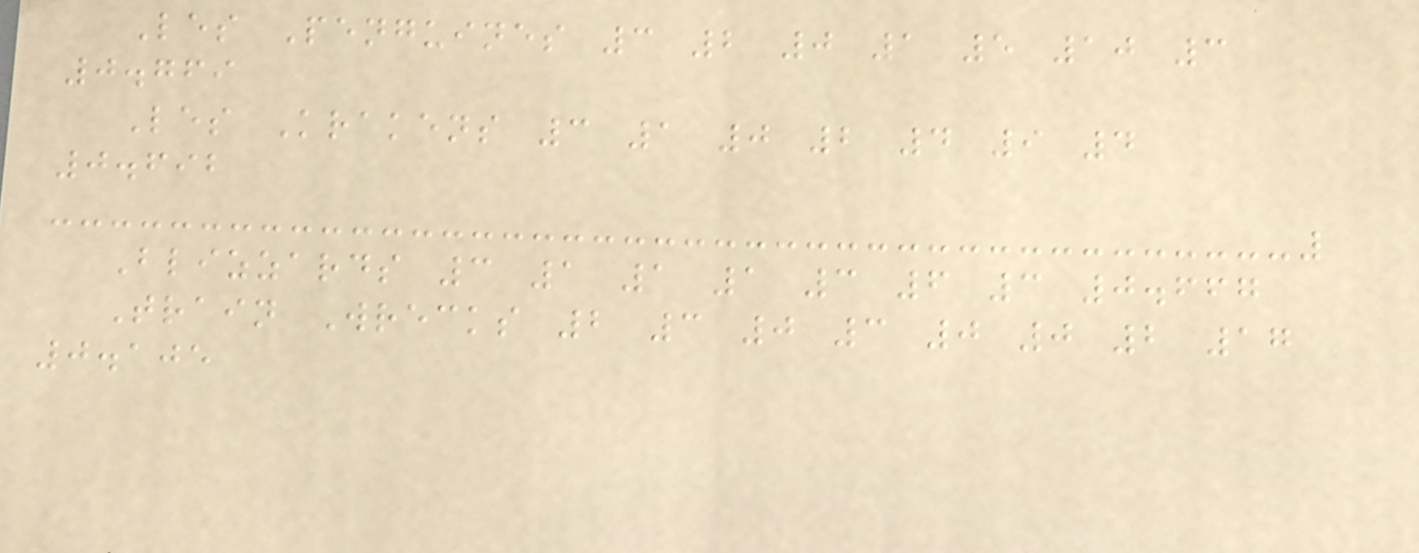Les Penguines 3 2 0 1 5 10 3
0.769
Les Krakens 3 1 0 2 4 9 4
0.692
Blizzards 3 1 1 1 3 6 3 0.667
Train Wrecks 2 3 0 3 0 0 2 17
0.105
